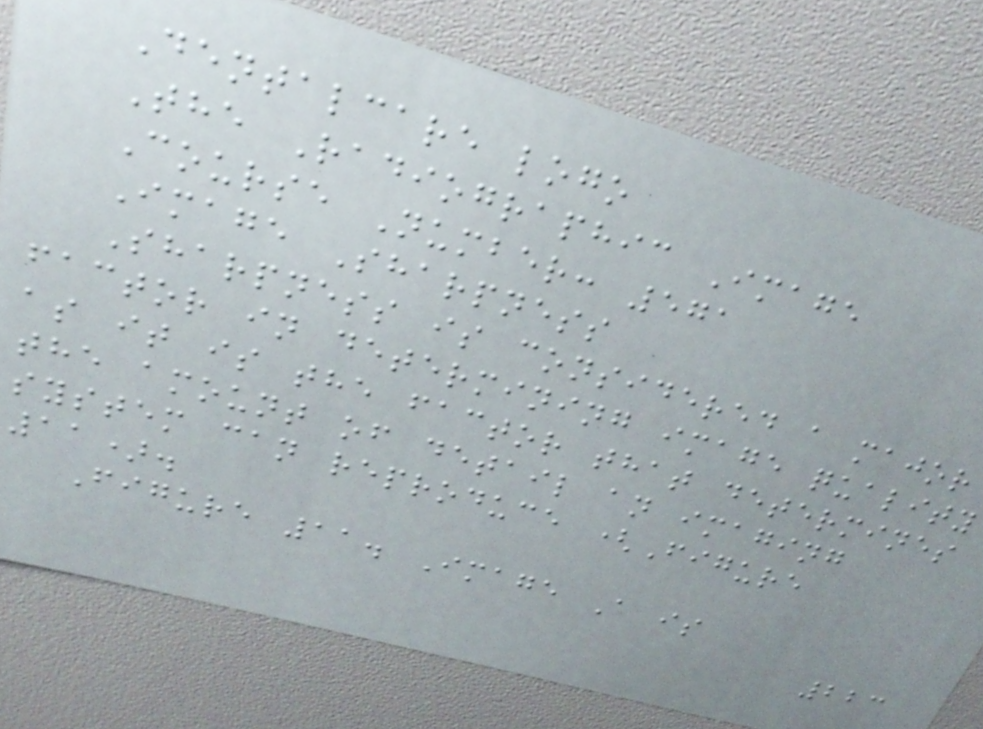Dentalcare logo
The Radiographic Image
Course Number: 571
Image Sharpness
Sharpness is considered a major
factor in determining image quality
as it is the factor that determines
the amount of detail an imaging
system can reproduce (Figure
11).
Figure 11. Image A is
223
